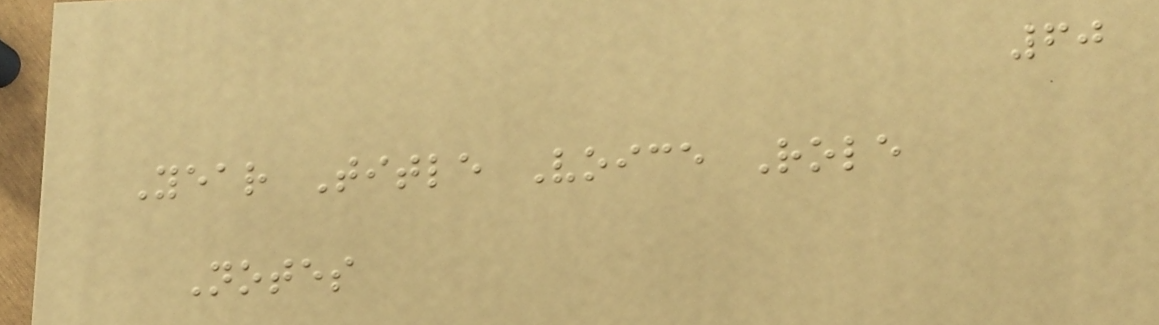60
Year Title Voice Role
Notes
